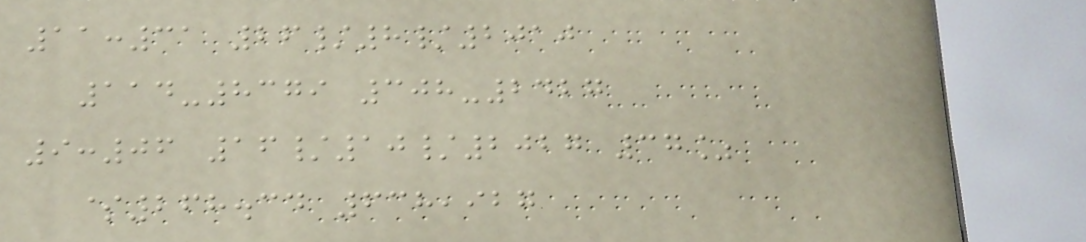11:31 26/8/2010
114-8379 308-2427
9:06 16/10/2027 37%
$268.34 638,927
